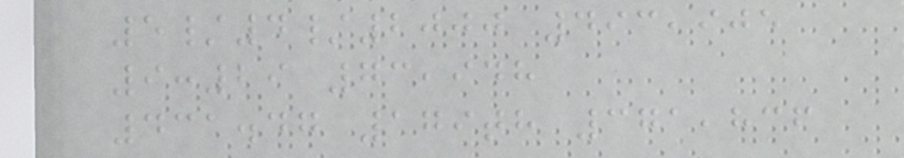5/4/2000 493,905
9:29 73,948
431.47 179th 371,836
